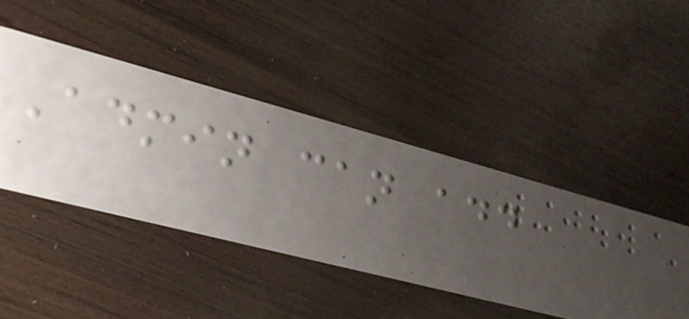Admin can add
